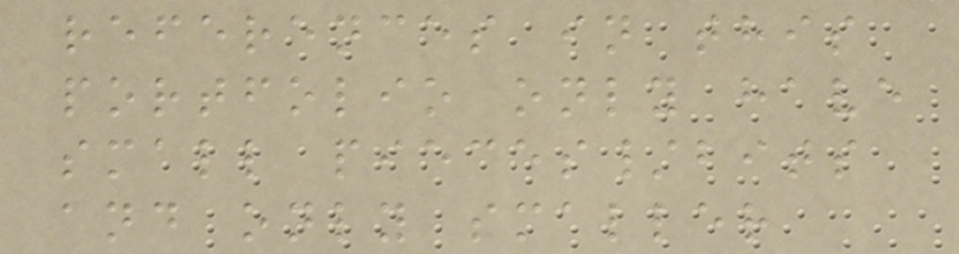references in this
portfolio only have
small pieces/bits
and only smaller
